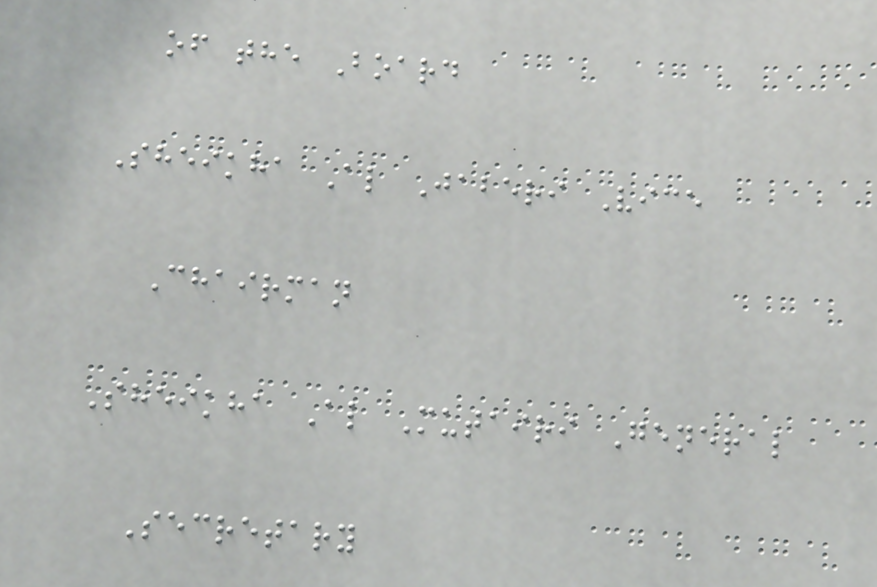of the Board
Sheikha Al Jaberi Vice
Chairman
Sheikha Al Mutairi General
Secretary
